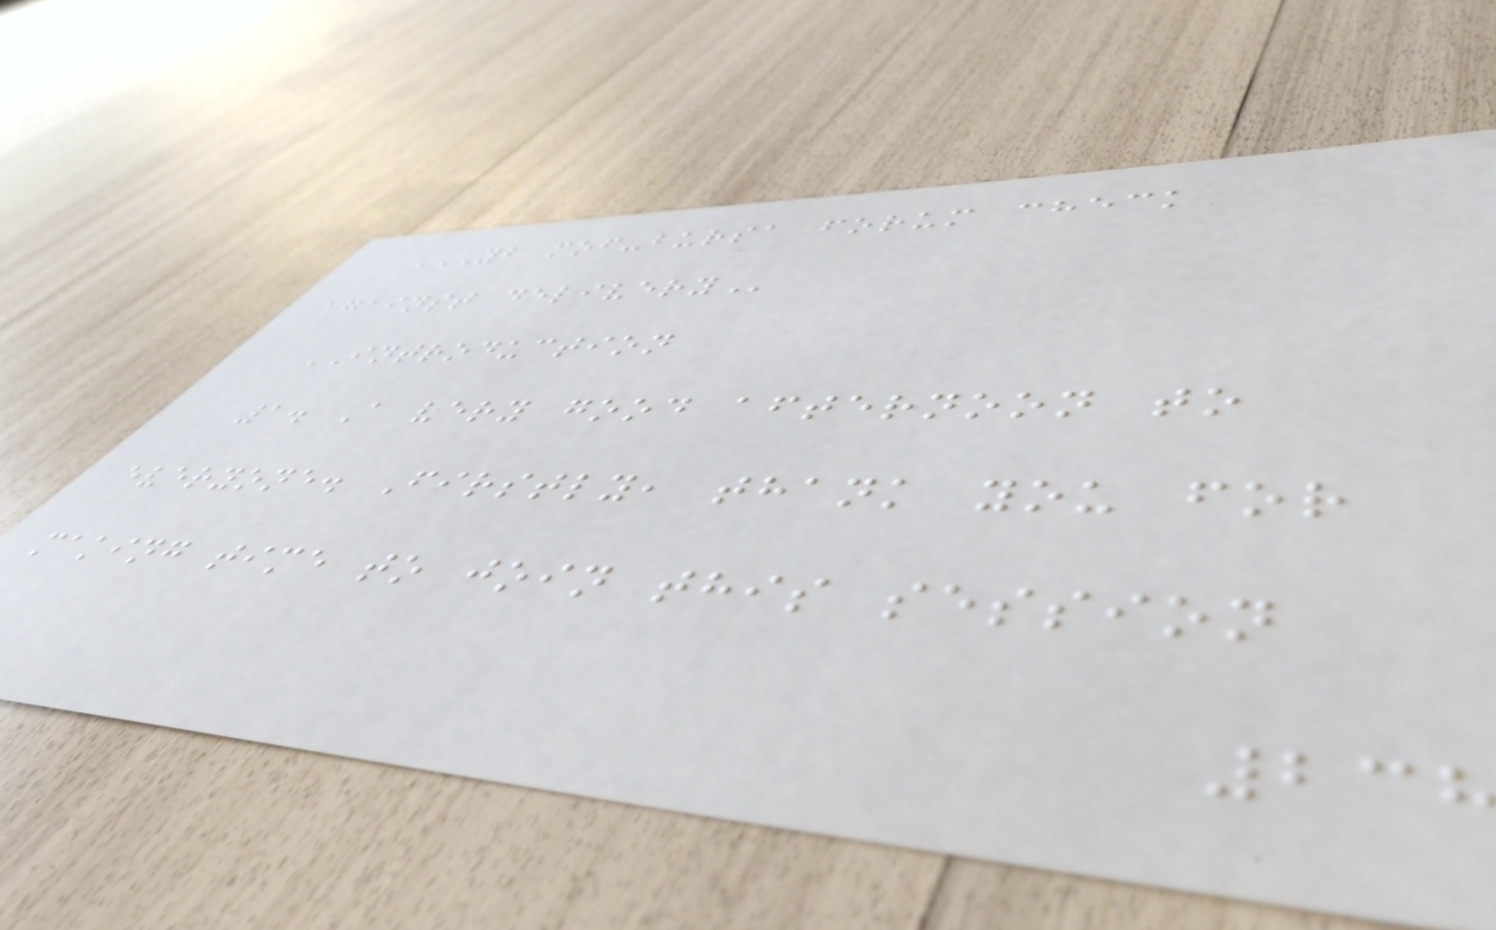YB MOF-BURSA FORUM CHECK
AGAINST DELIVERY
INTRODUCTION
1. A very good afternoon to
everyone. Firstly, thank you for
making time to join this session
238
